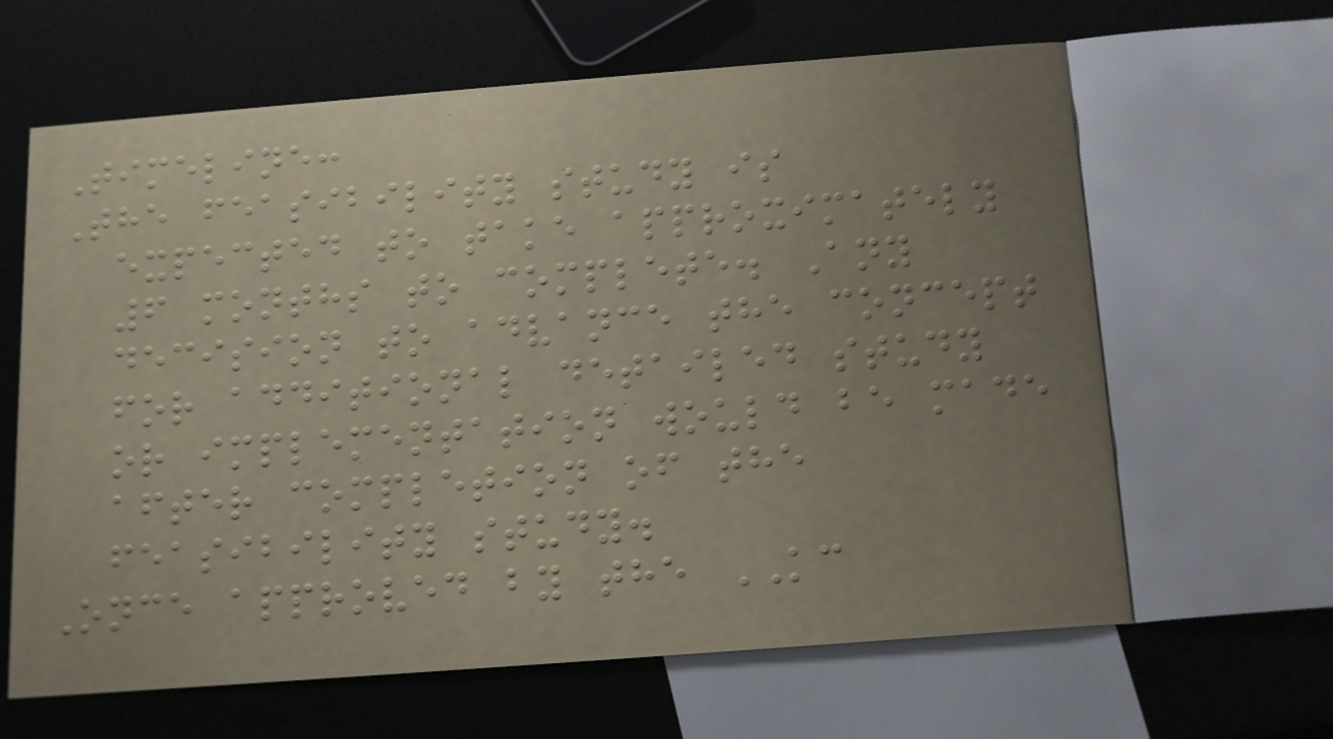Timeline:
The feasibility study is
expected to take approximately
6 months to complete. Any
decision to advance the concept
for additional detailed study
or implementation would be made
after completion of the
feasibility study.
Once approved by the KC
